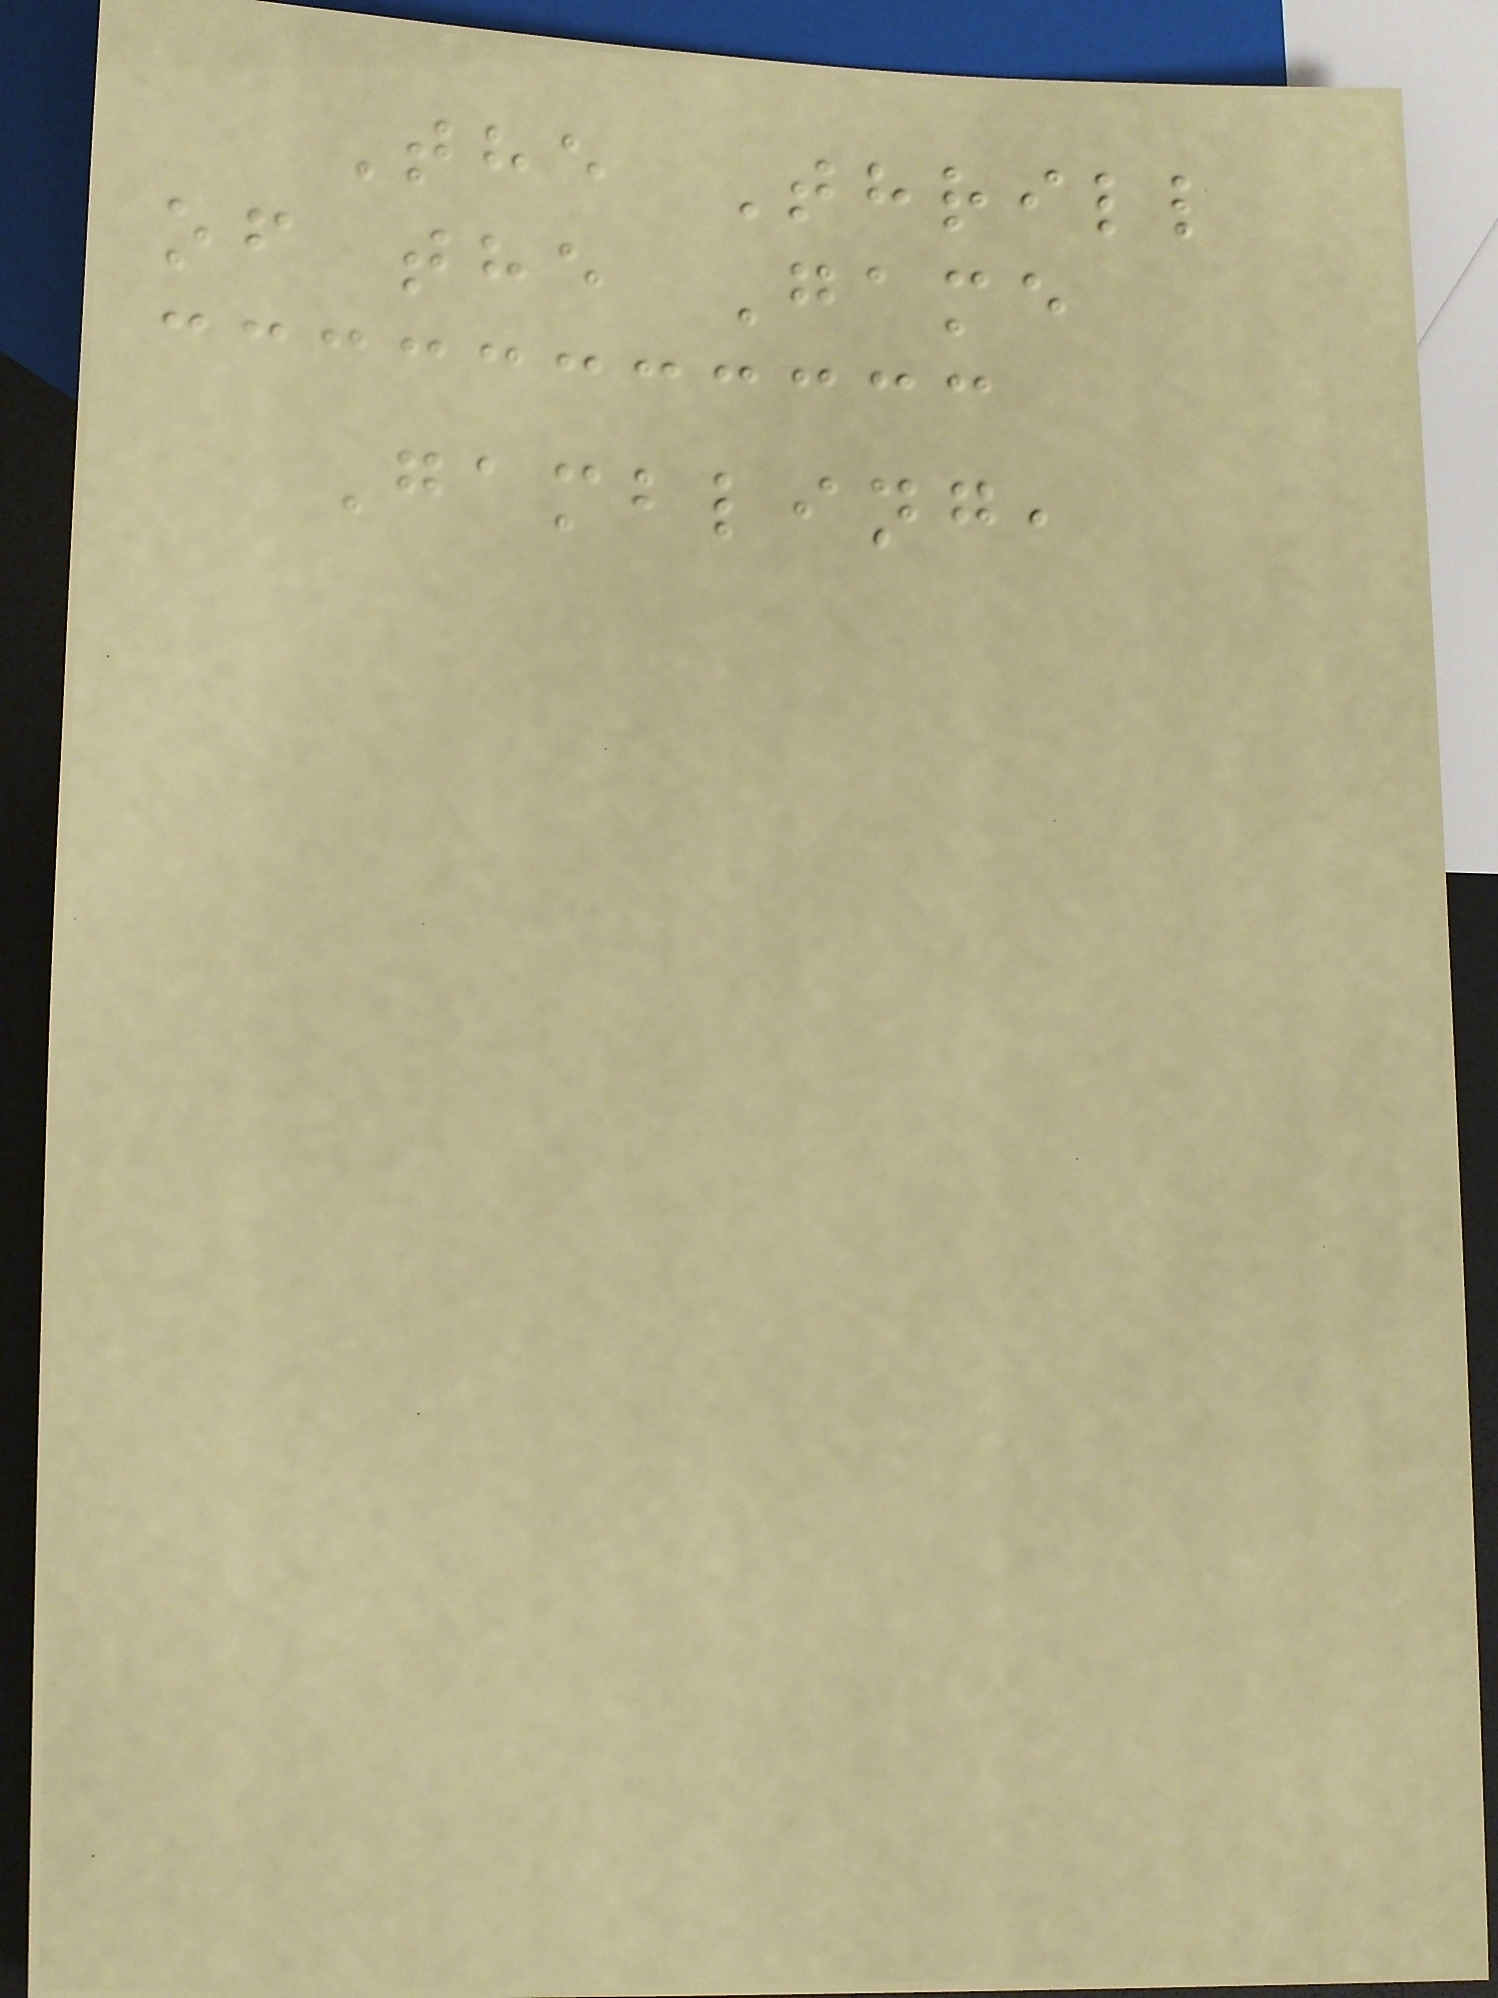The Thrill
of the Game
Gambling,
